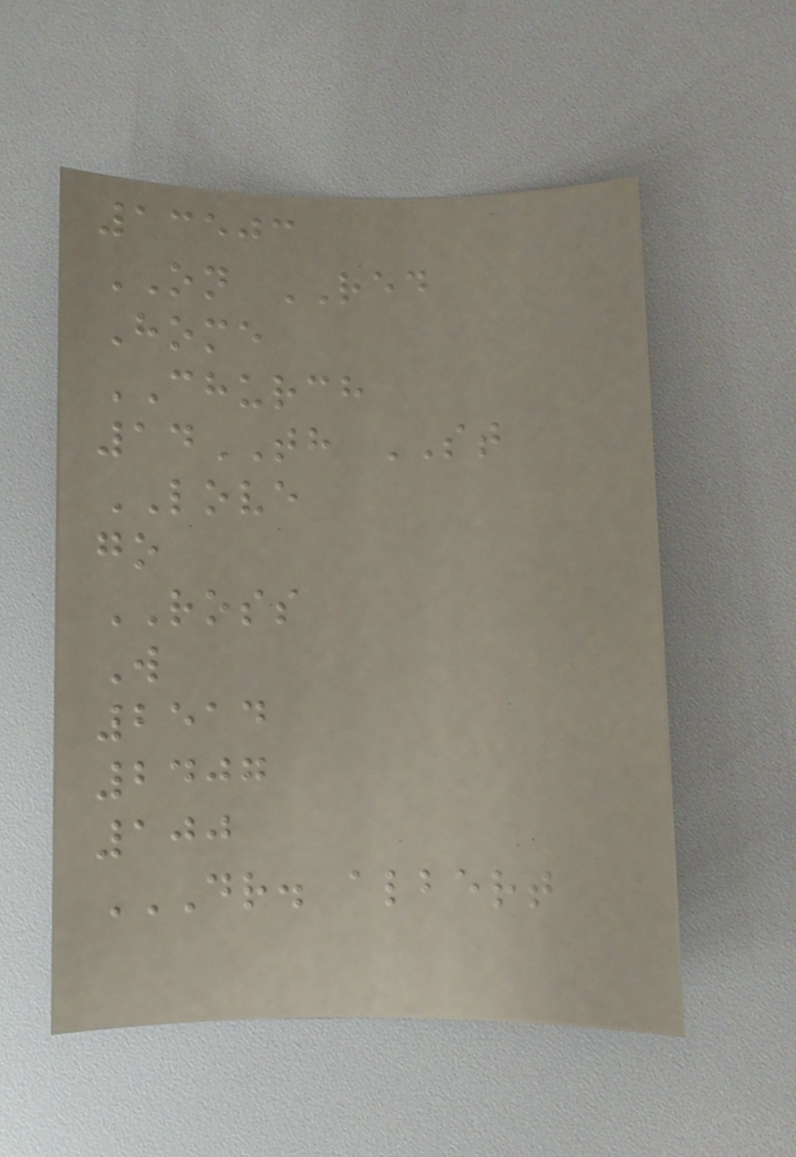13503
ON RED
Home
CHURCH
14TH ST
LOVE
go
ROSS
W
2514
2407
100
DR. ALBERT
